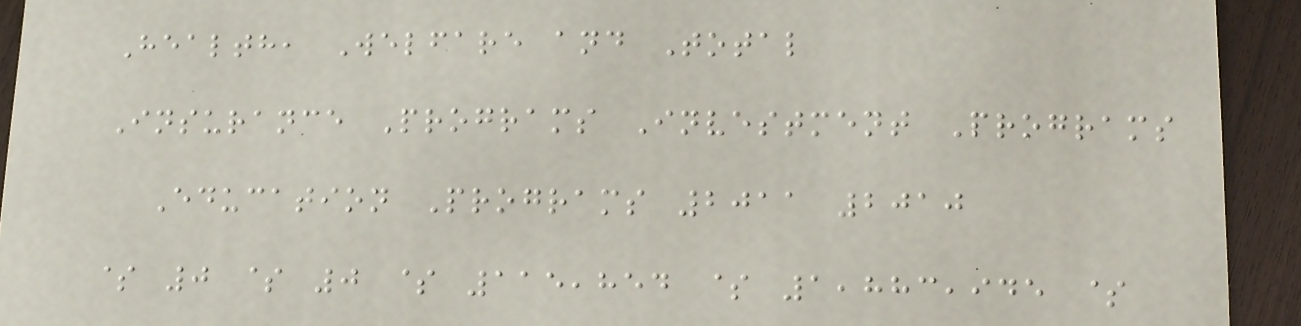Health, Welfare and Total
Insurance Programs Investment Programs
Education Programs 2011 2010
$ 0 $ 0 $ 115,854 $ 1,883,945 $
